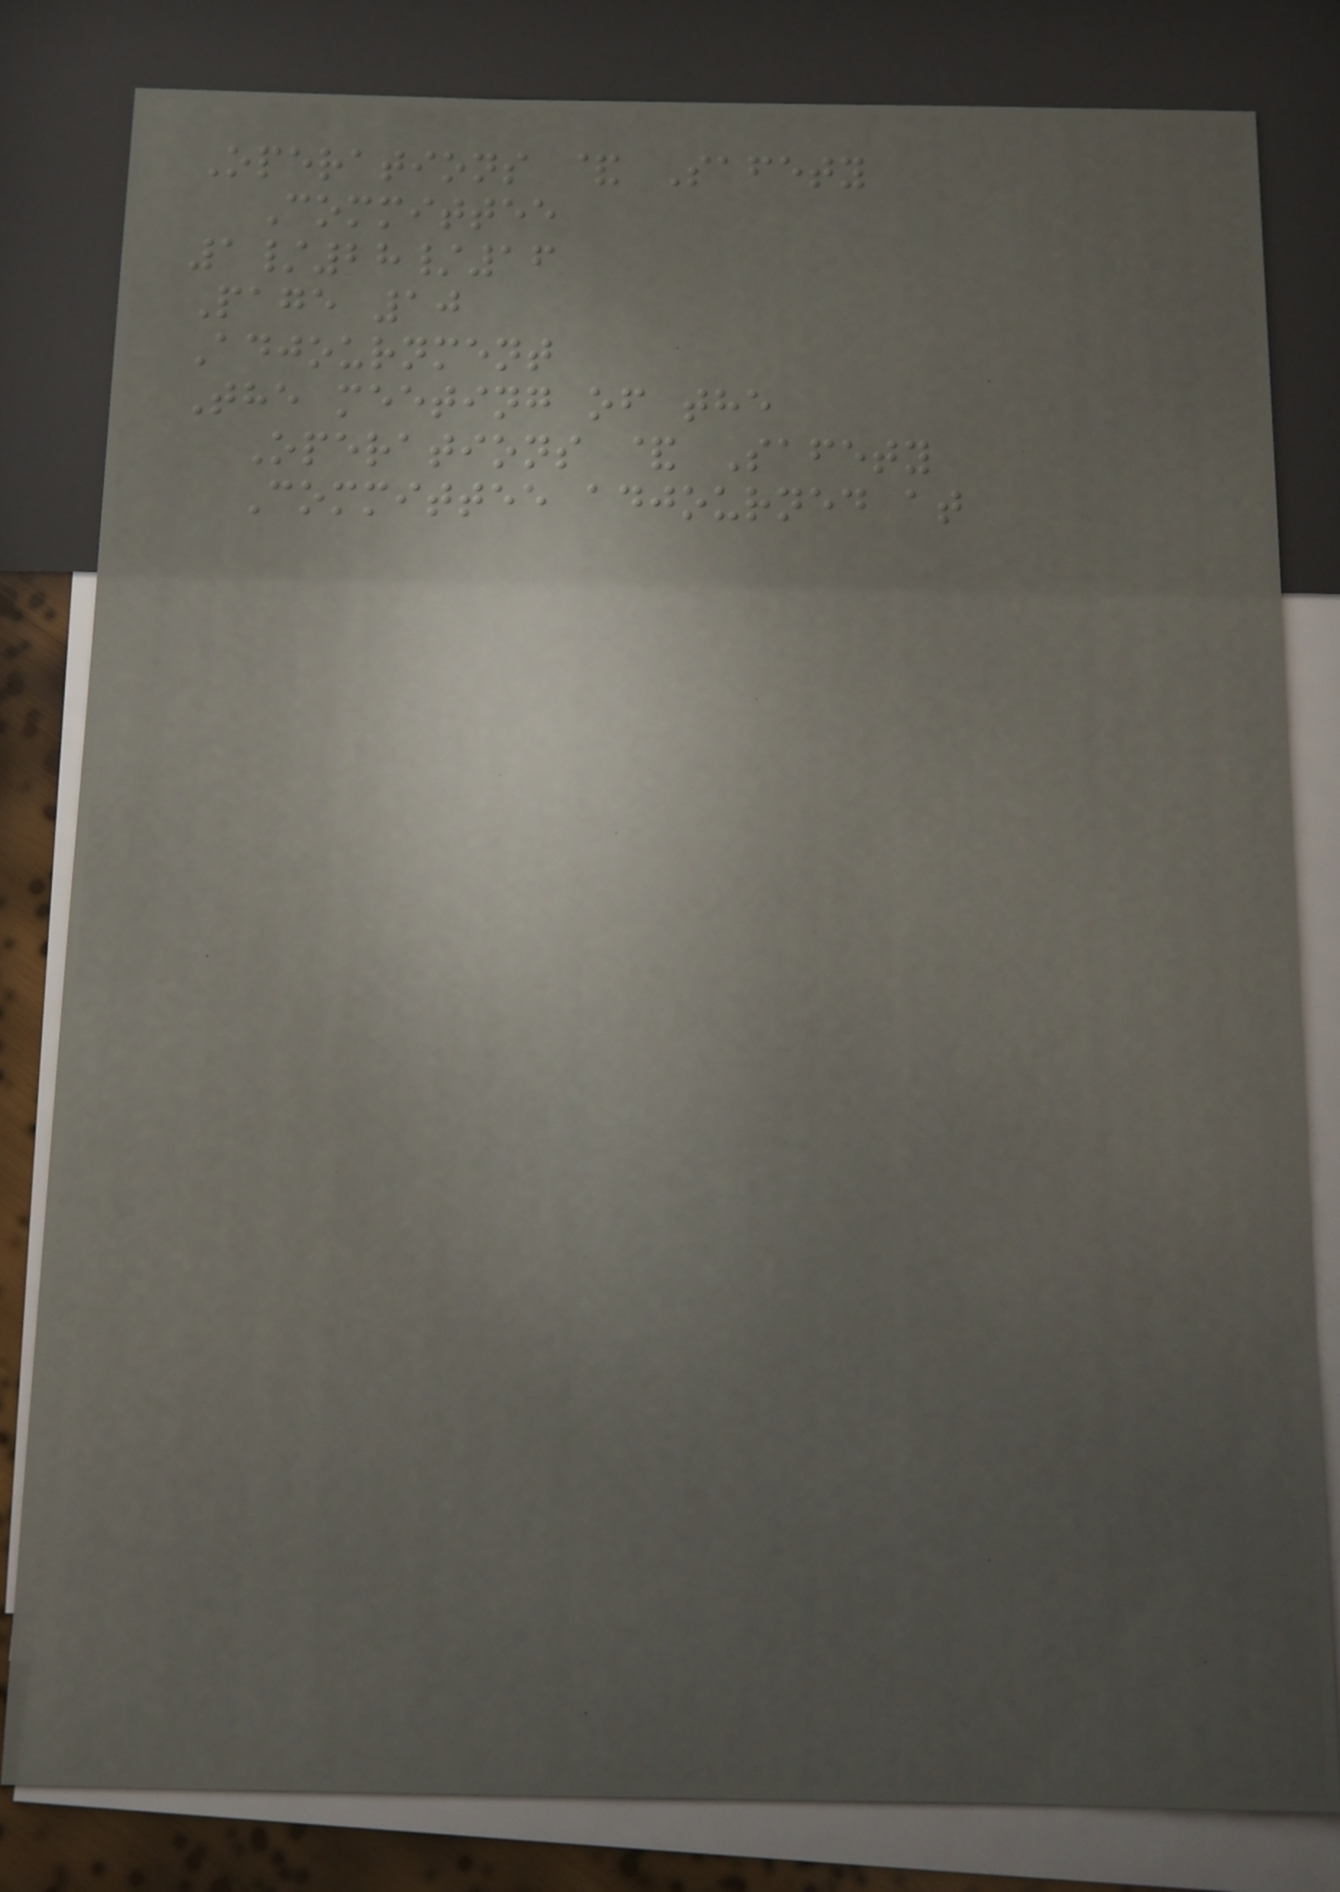Operations & Safety
Committee
1/28/16
Page 10
Adjournment
The meeting of the
Operations & Safety
Committee adjourned at
